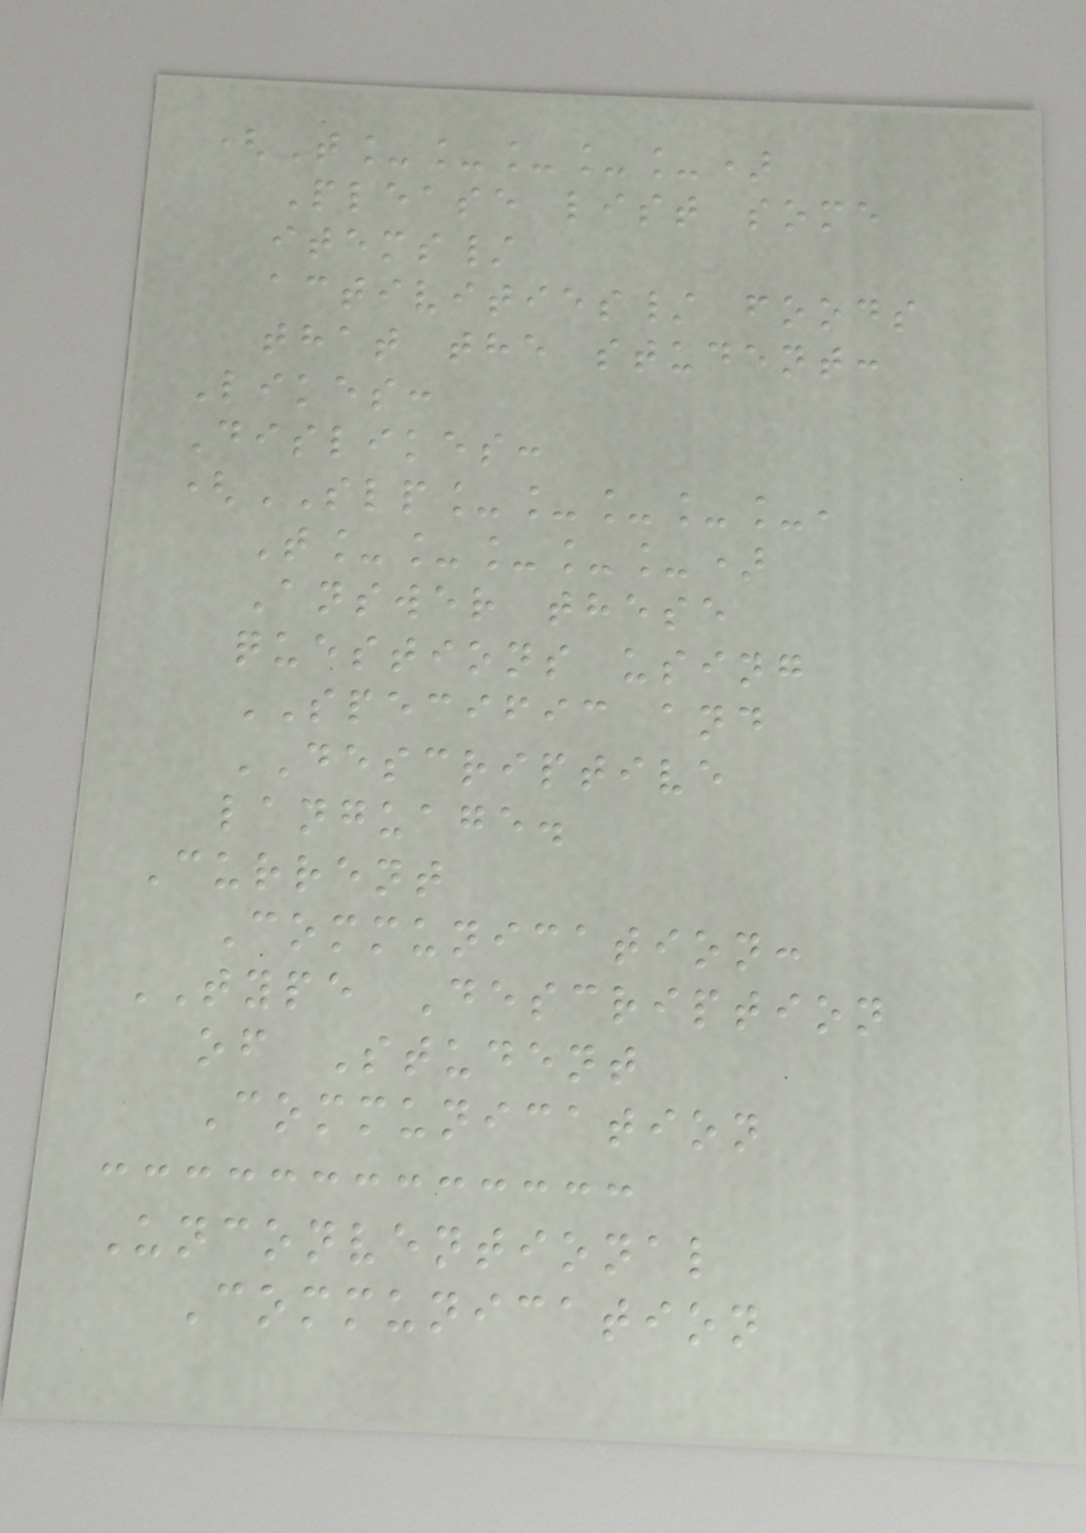(T_____)
Please list some
items/
activities/ foods
that the student:
Likes:
Dislikes:
(SLP_____,
T_____)
Answer these
questions using
SPECIFIC and
DESCRIPTIVE
language.
Current
Communication:
TYPE Description
of Student
Communication
Unconventional
Communication
